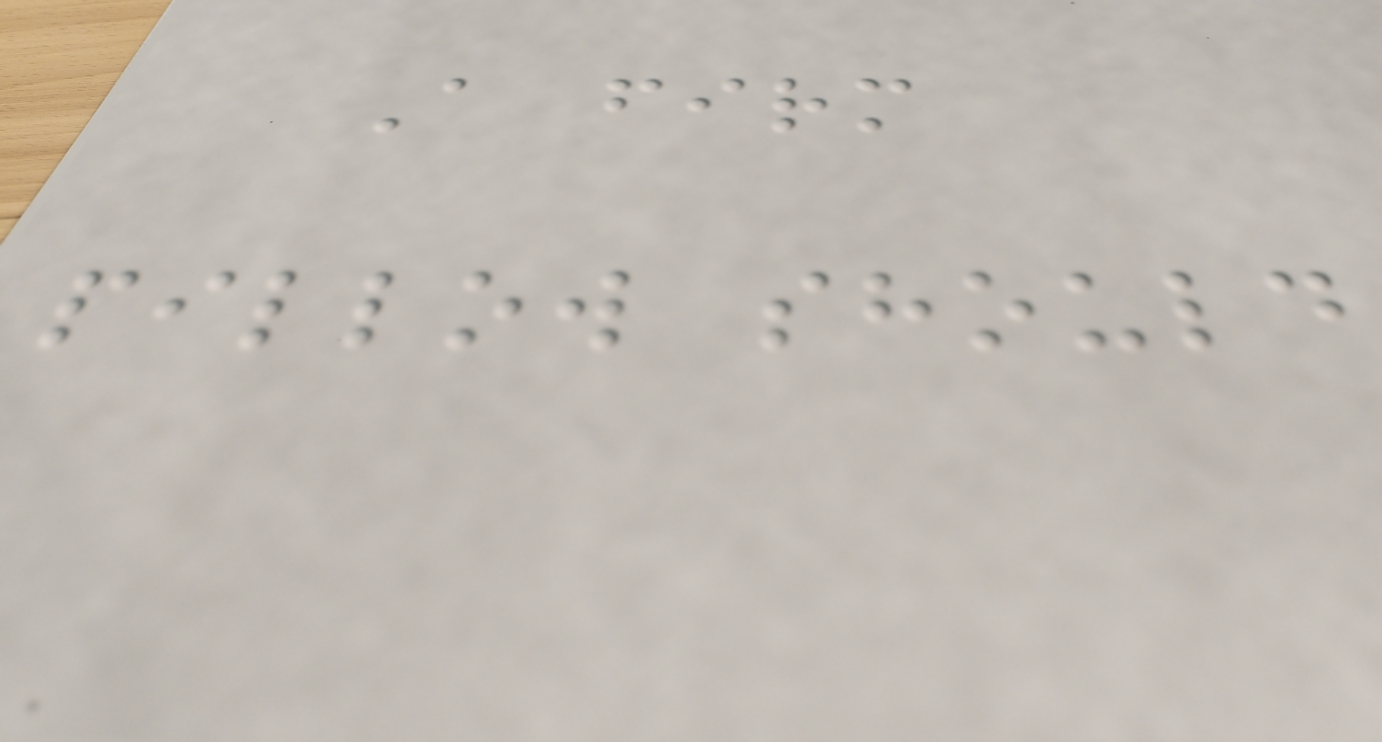A firm
pillow should
